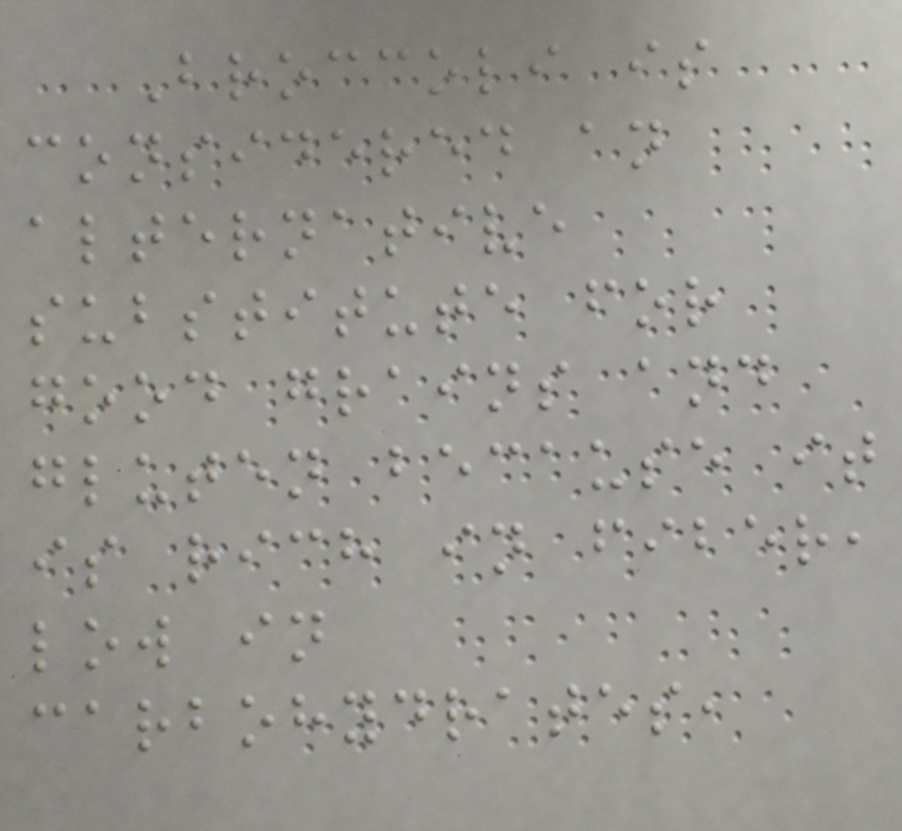Broccoli is
considered an
alternative
substitute for
good grains and
gluten because it
is rich in fiber,
low in
carbohydrates,
